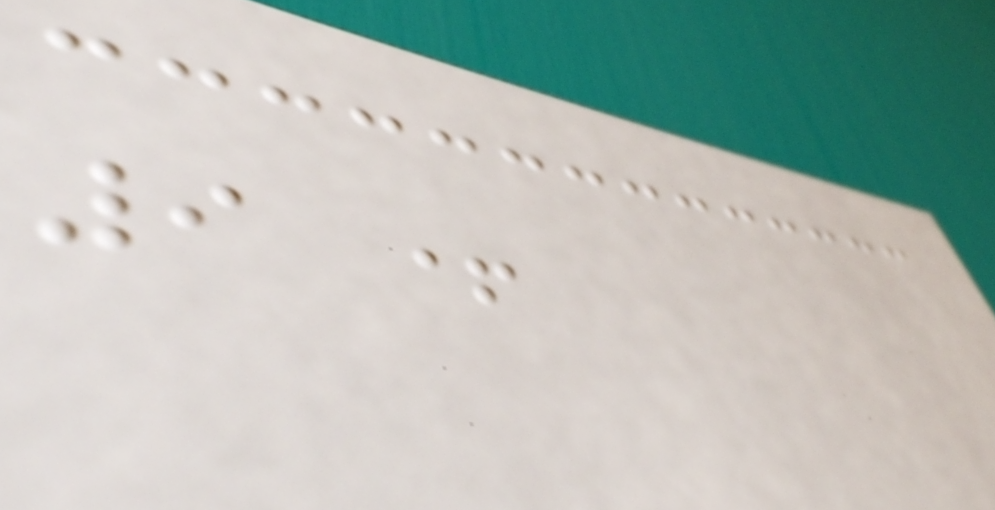9 +
